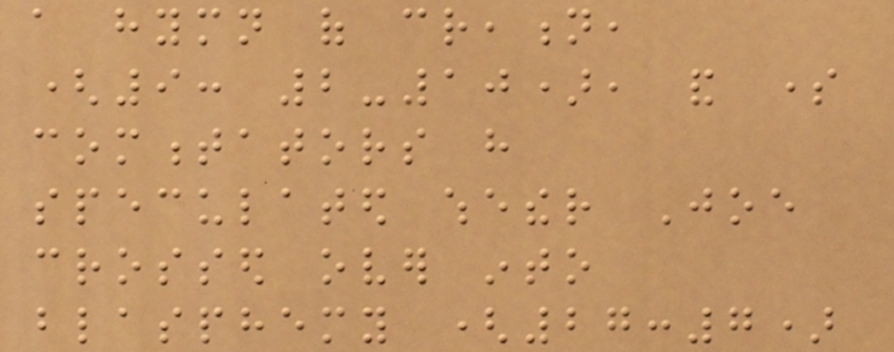a hymn of creation,
(9: 2-10), and some
commentators have
speculated whether Joe
crossed over into
blasphemy (27:7)
